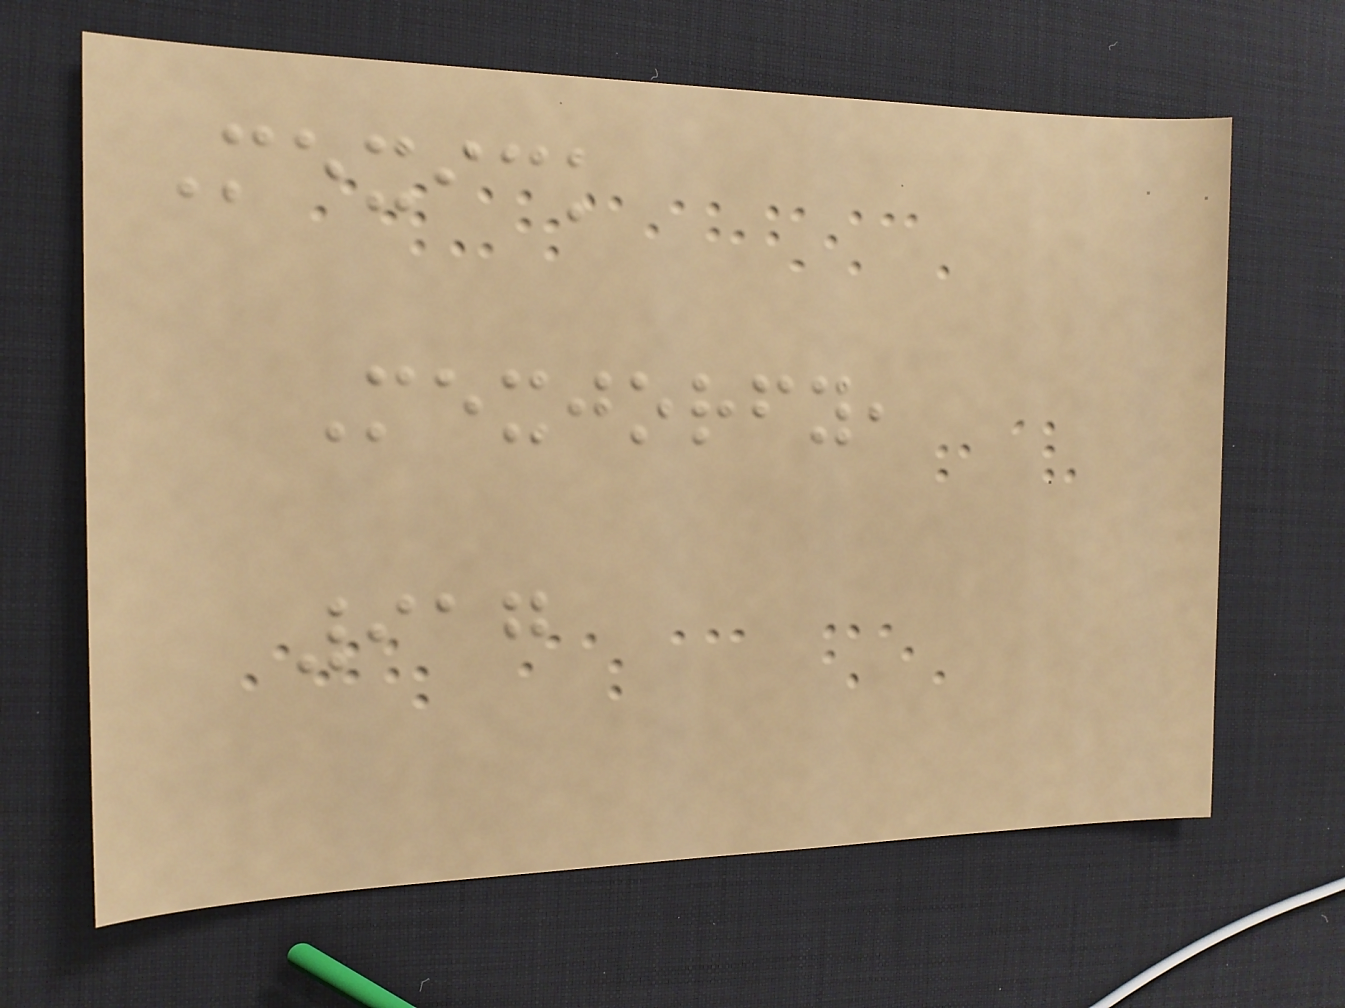Mexick
Mexjorfy,
917
